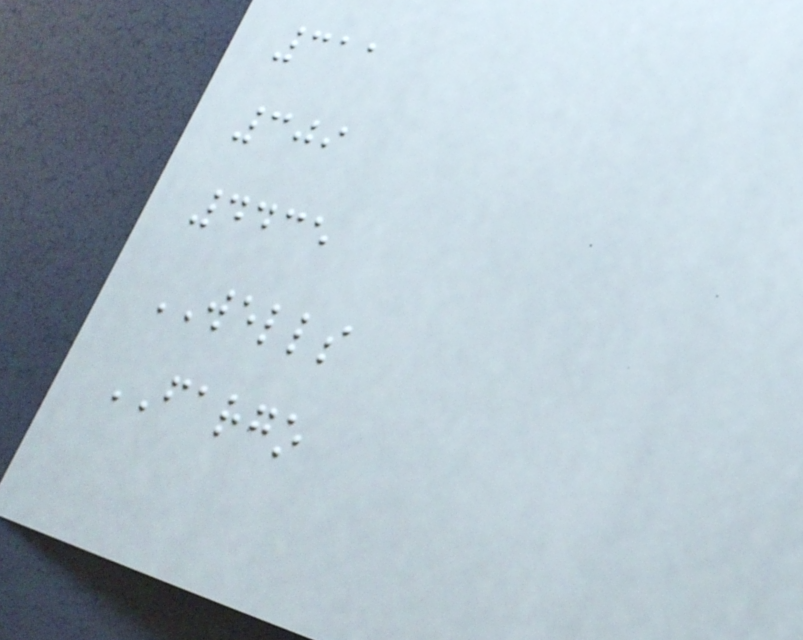311
309
4435
WELLS
FARGO
